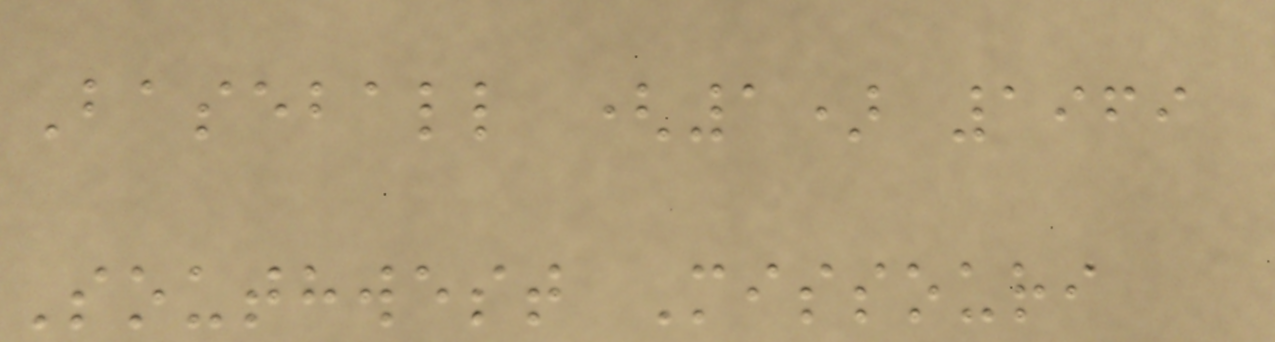Baseball (1) 1969
Southwest Missouri
